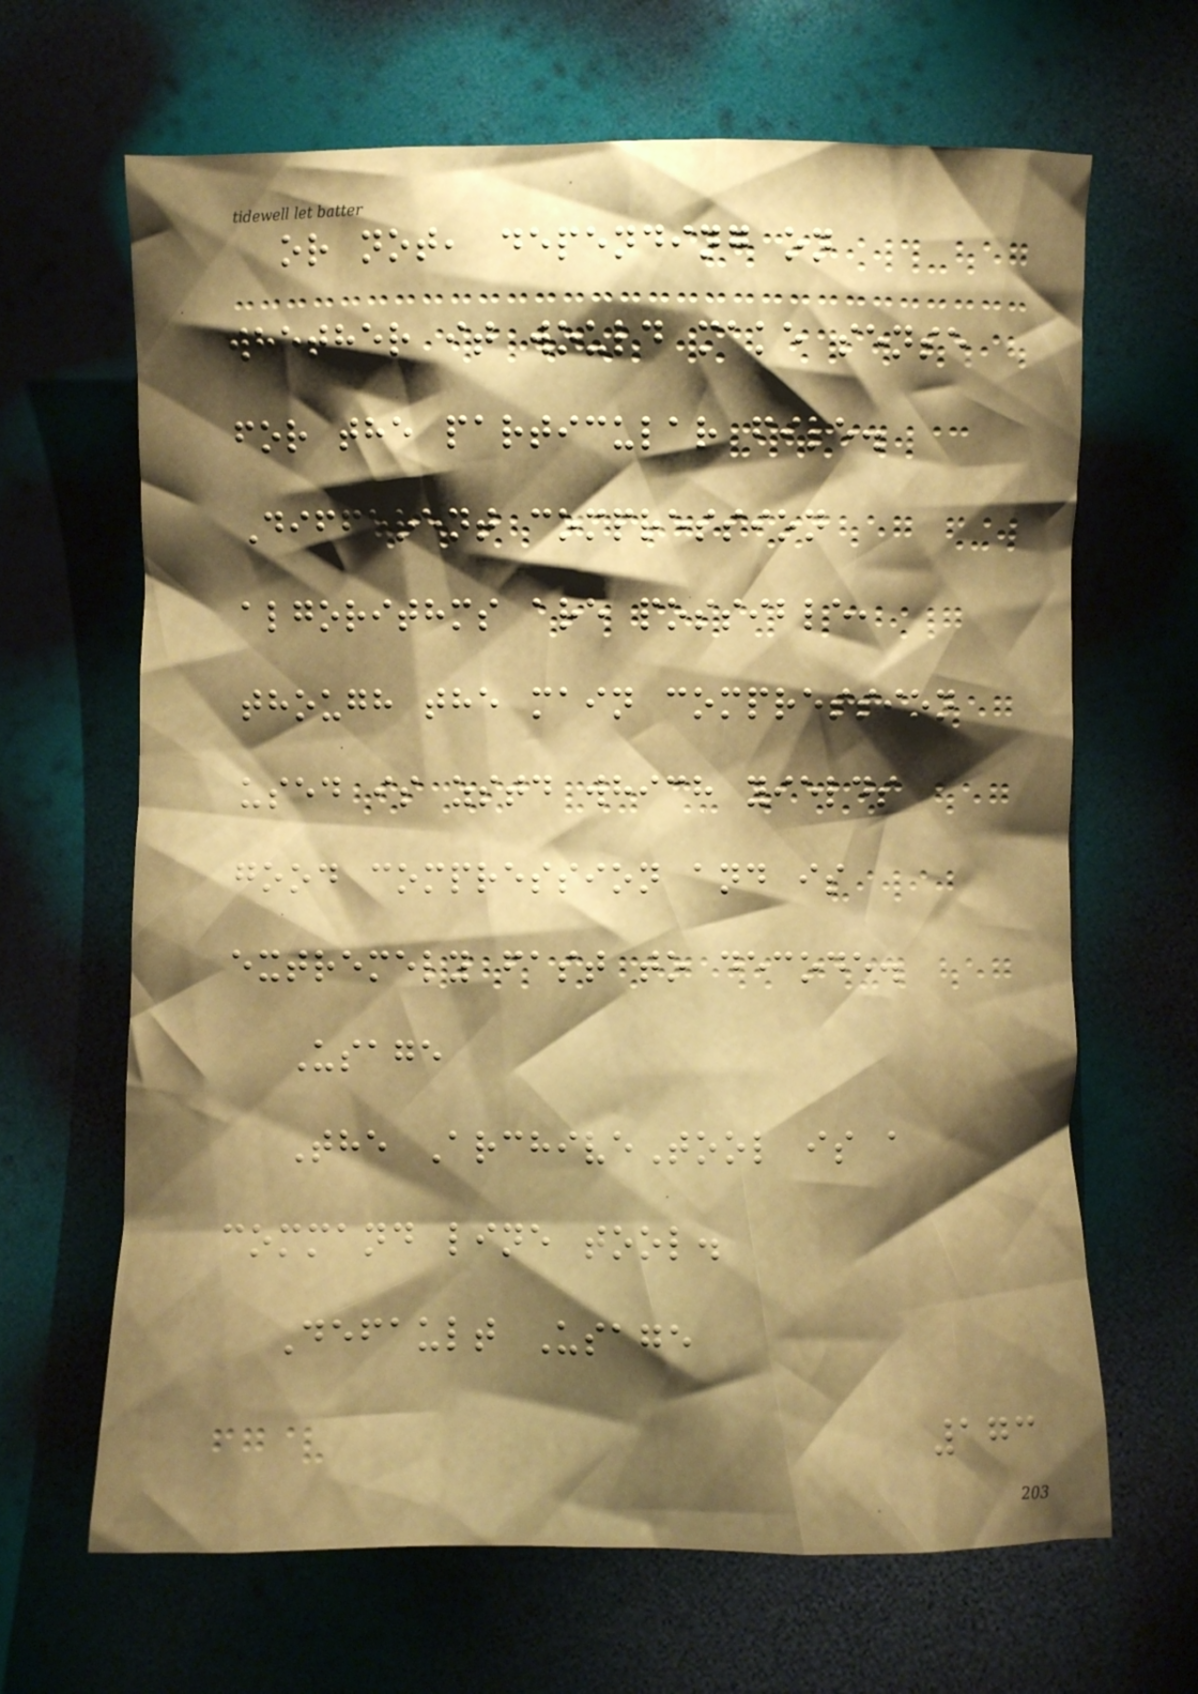or not, depending on
whether it would make sense
for the particular file.
Different compression
algorithms are possible,
though the main compression
used is zstd which yields
good compression and is
extremely fast to decode.
Usage
The ArchiveTool is a
command line tool.
Default Usage
173
